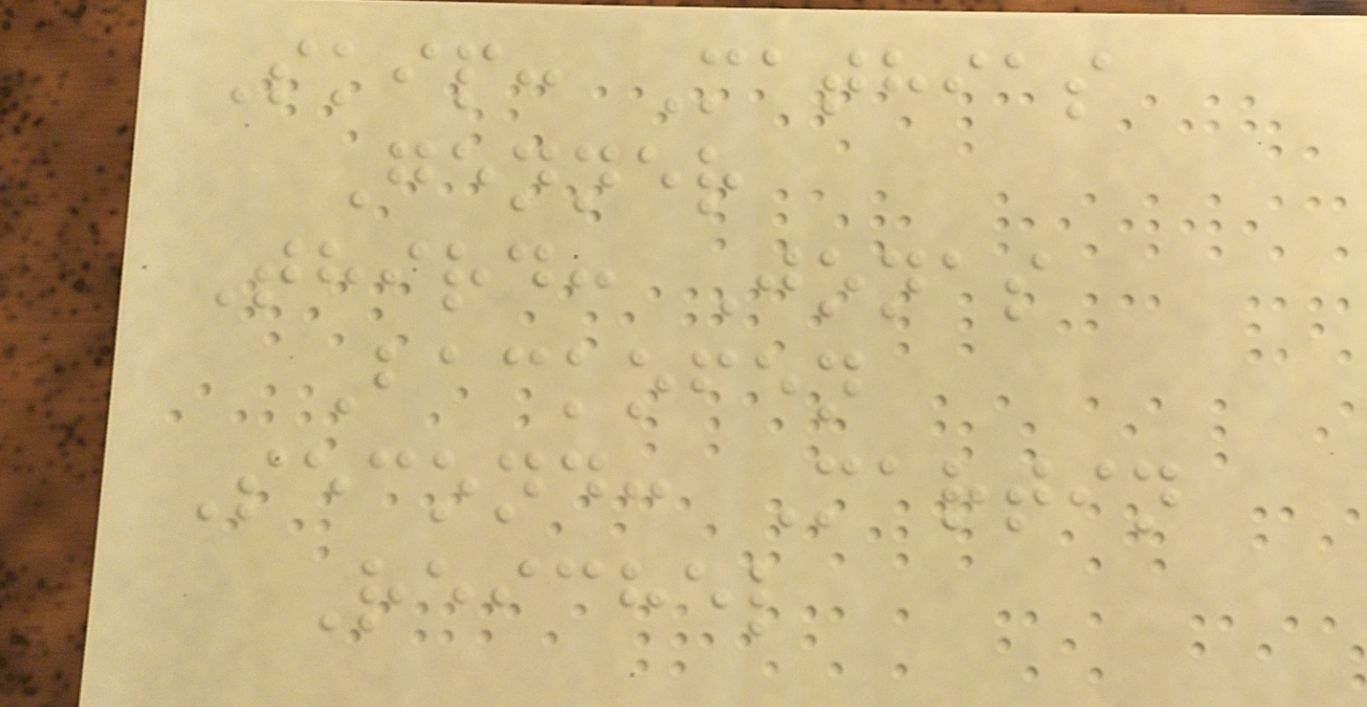Skip: Mathias
Genner
Third: Jonas
Backofen
Second: Martin
Reichel
